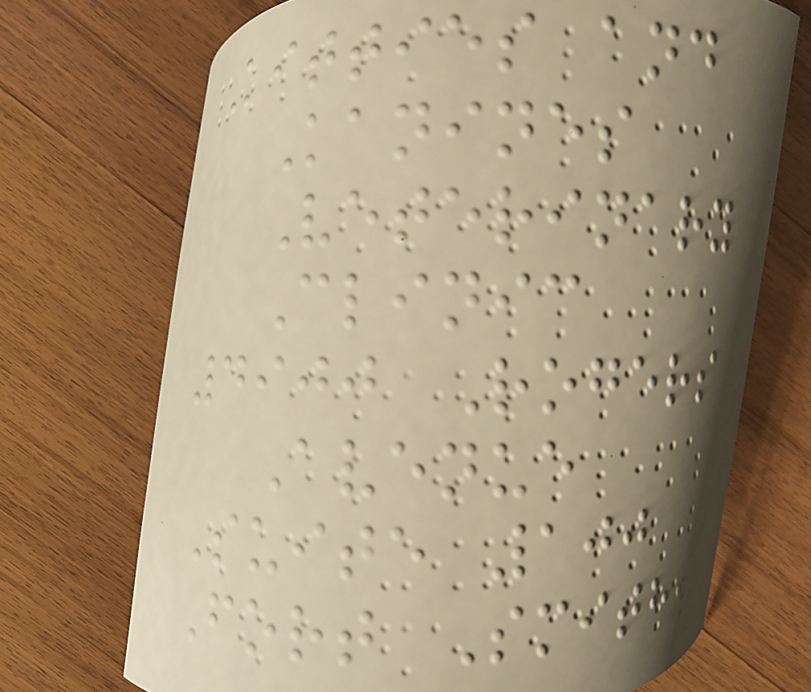Kitties and
Kanines
Veterinary
Clinic
4900 Rogers
Avenue
Suite 100
Fort Smith,
